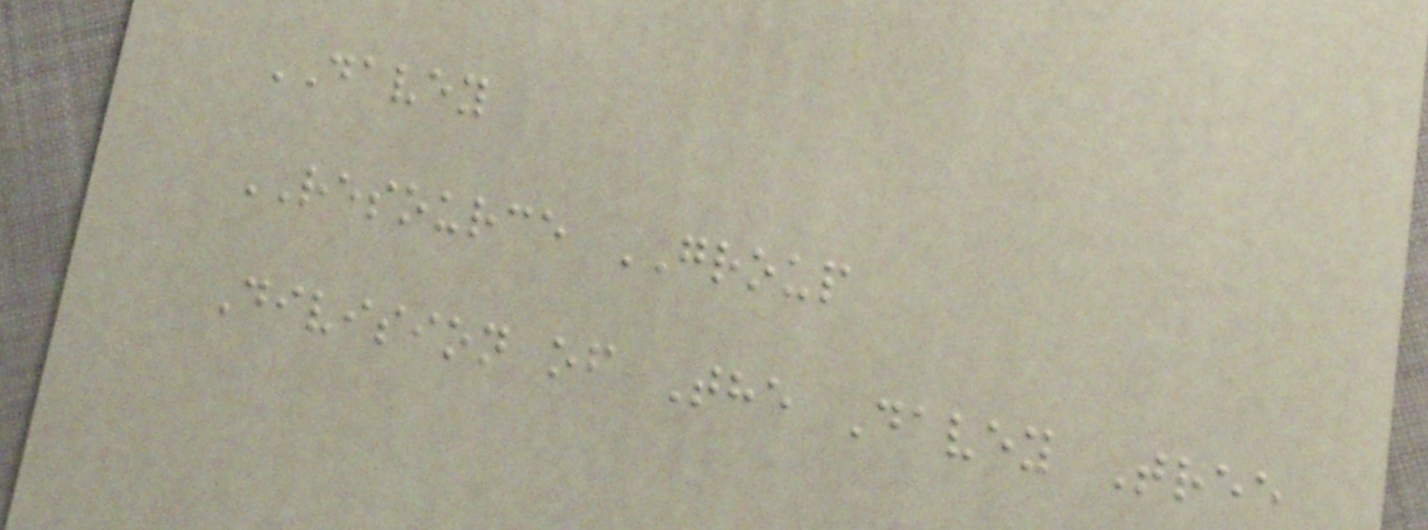DAVEY
RESOURCE GROUP
Division of The Davey Tree
